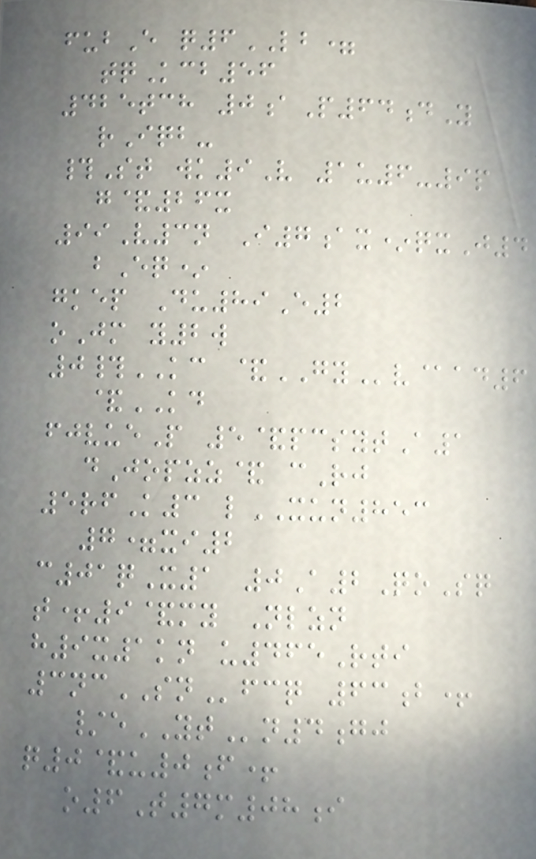fubE q6LB=
tqKcb56
425tch 0aP64dY
rIqb-
#St wk9V 1u6-9p
g&26x
99V3n I7ax*qxJ4
bEq*
gkep Du89E2
oJm y2w
0#KC &GYv@ad6
&KD
fjvueP 5&pcsytA1
dJopzz& cRj
5rfK3 lXUN853
7=xi2
c01qX1 0A2QoSq
t+9&my Nlzn
h9x1kn u465Rti
3ncSNfcq 63b+
/eYTn4gj
q0&u0f+
o6T7m08i
